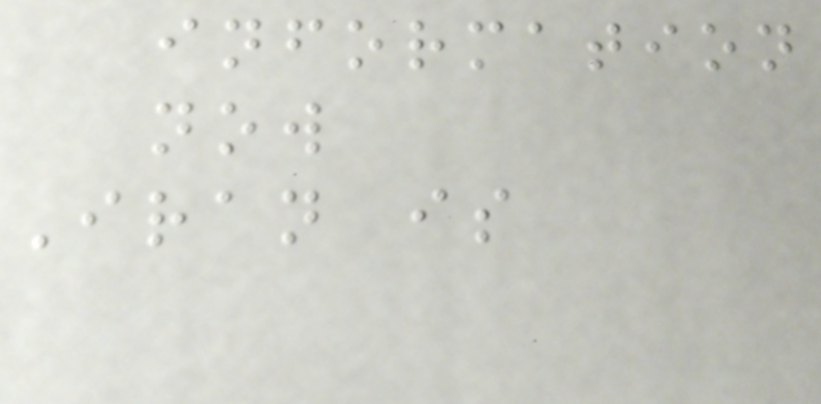information
now
Iran is
